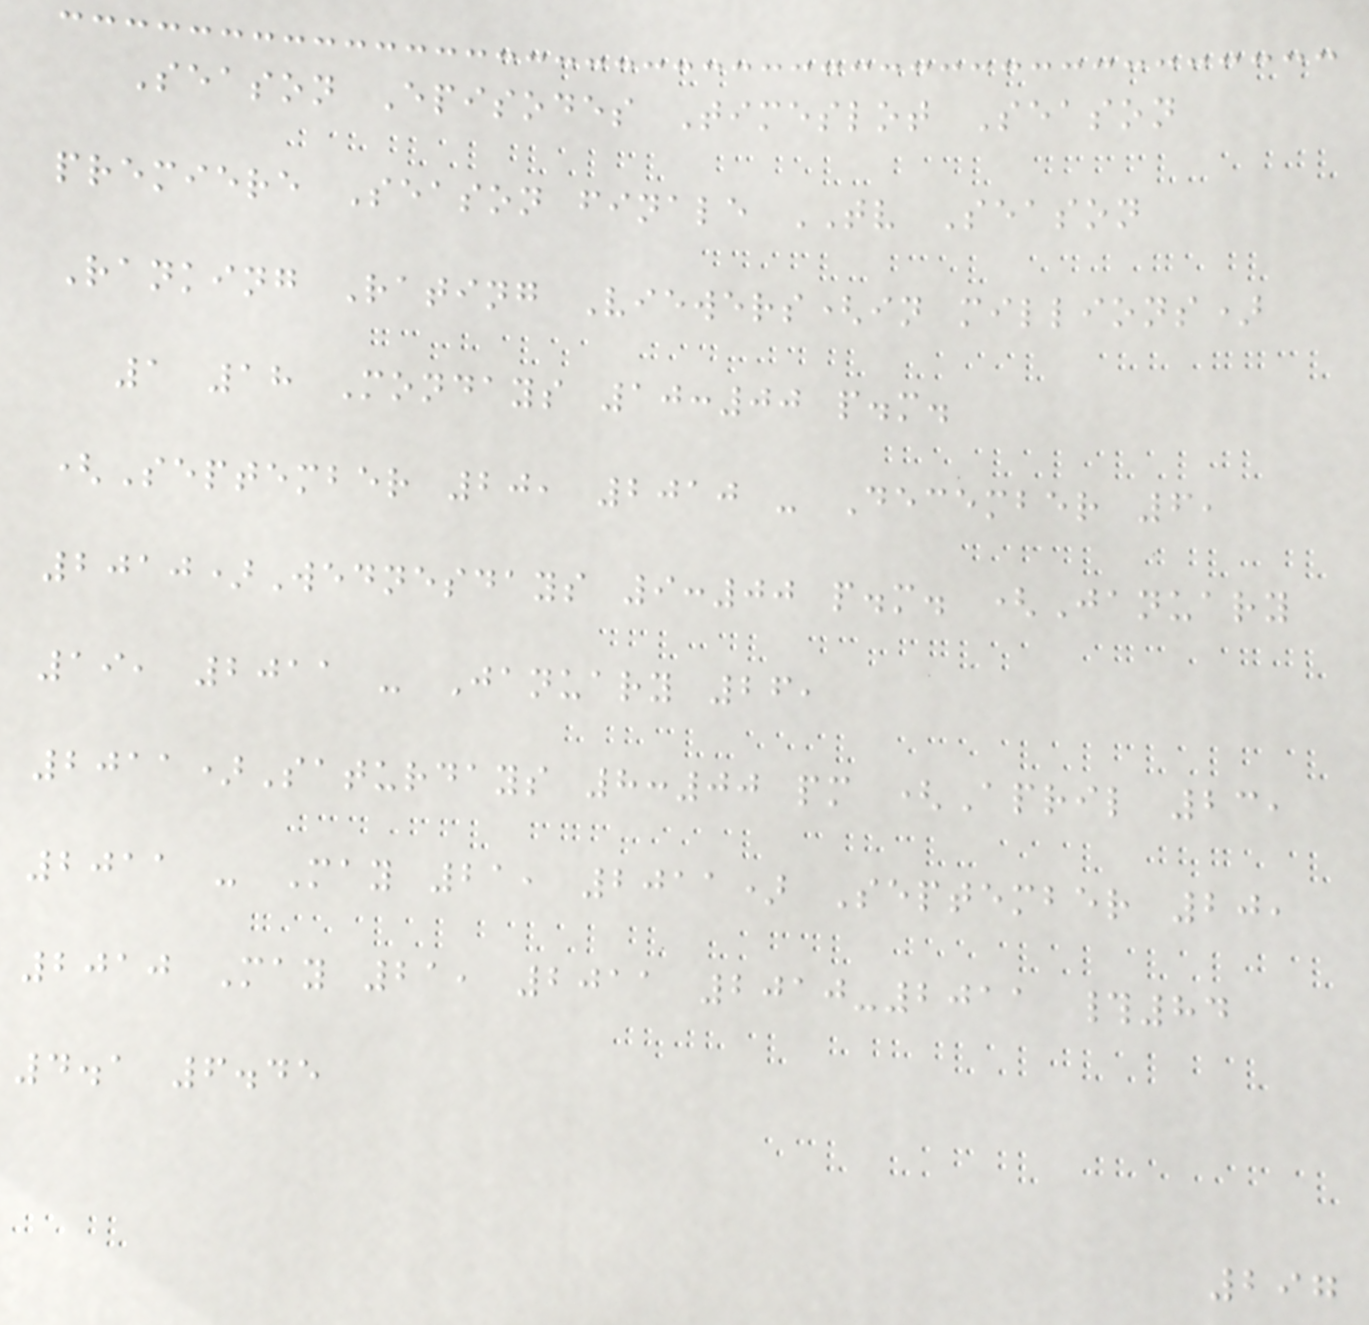Season Episodes Timeslot Season
premiere Season finale TV Season
Ranking Rating Viewers(in millions)
1 18 Mondays 10:00 p.m.
(September 20, 2010 - December 6,
2010)Wednesdays 9:00 p.m. (January
19, 2011 - January 26,
2011)Saturdays 8:00 pm (April 23,
2011 - May 21, 2011) September 20,
2010 May 21, 2011 2010-2011 #84
4.1 6.45
297
